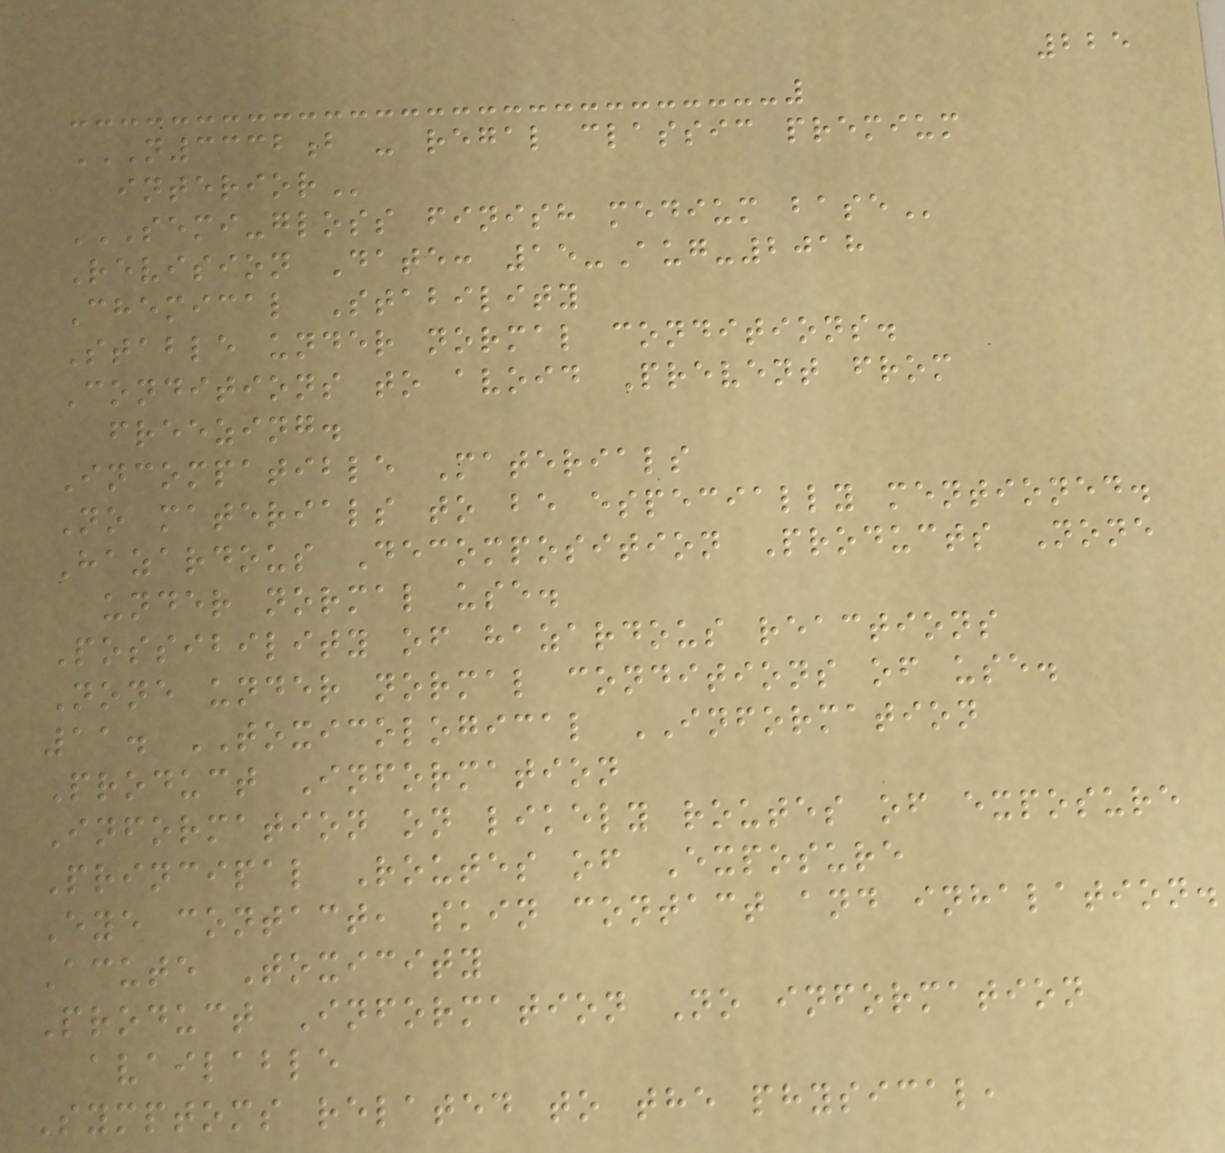225
N3332B - REGAL CLASSIC PREMIUM
INTERIOR
SEMI-GLOSS FINISH MEDIUM BASE
Revision Date: 15-Aug-2018
Chemical Stability
Stable under normal conditions.
Conditions to avoid Prevent from
freezing.
Incompatible Materials
No materials to be especially mentioned.
Hazardous Decomposition Products None
under normal use.
Possibility of hazardous reactions
None under normal conditions of use.
11. TOXICOLOGICAL INFORMATION
Product Information
Information on likely routes of exposure
Principal Routes of Exposure
Eye contact, skin contact and inhalation.
Acute Toxicity
Product Information No information
available
Symptoms related to the physical,
